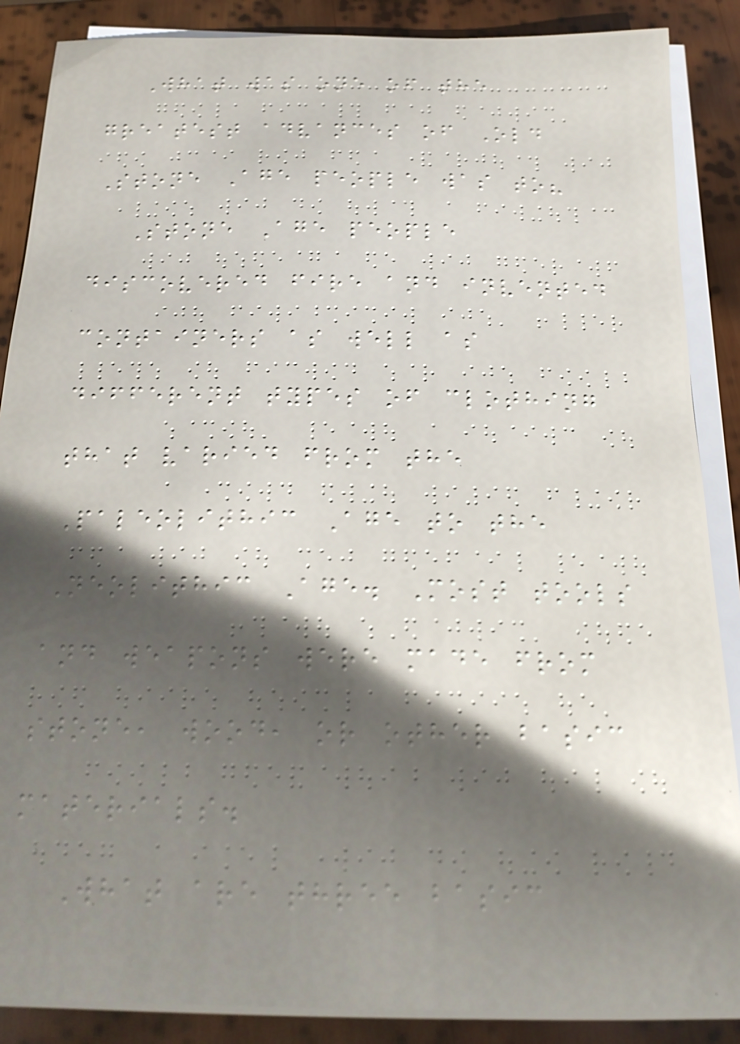What was one of the
greatest advances of Old
Stone Age people was to?
Stone Age people
discovered fire and invented
containers as well as
different types of clothing
that varied from the
Paleolithic Age to the
Neolithic Age. Most tools
and weapons were made from
stone, wood, or other basic
materials.
What are three basic
